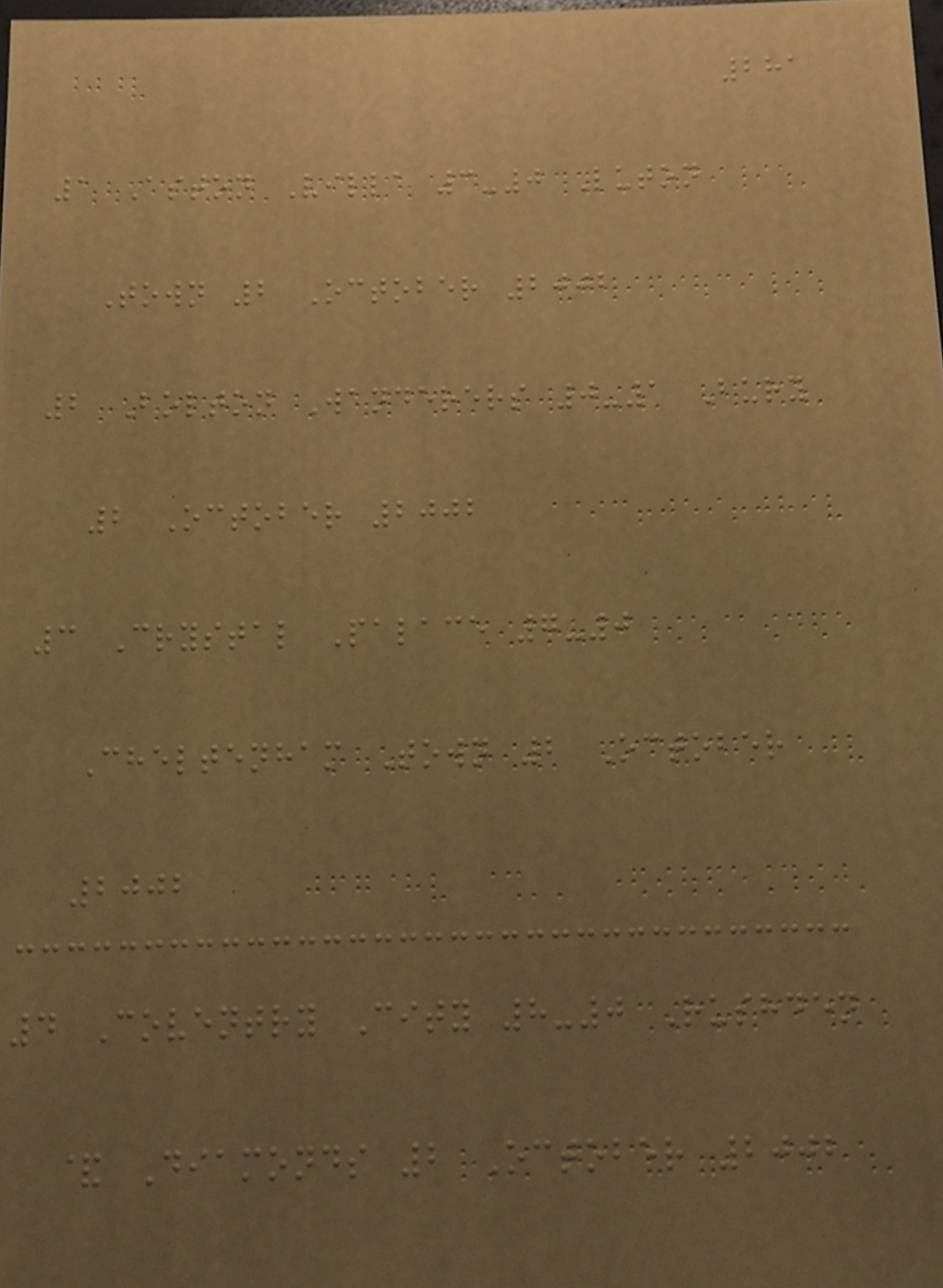281
1 Aston Villa 3-0 Luton
Town 2 October 2002
2 Bolton Wanderers 0-1 Bury
2 October 2002
3 Crystal Palace 7-0
Cheltenham Town 2 October
2002
4 Coventry City 8-0 Rushden
& Diamonds 2 October 2002
